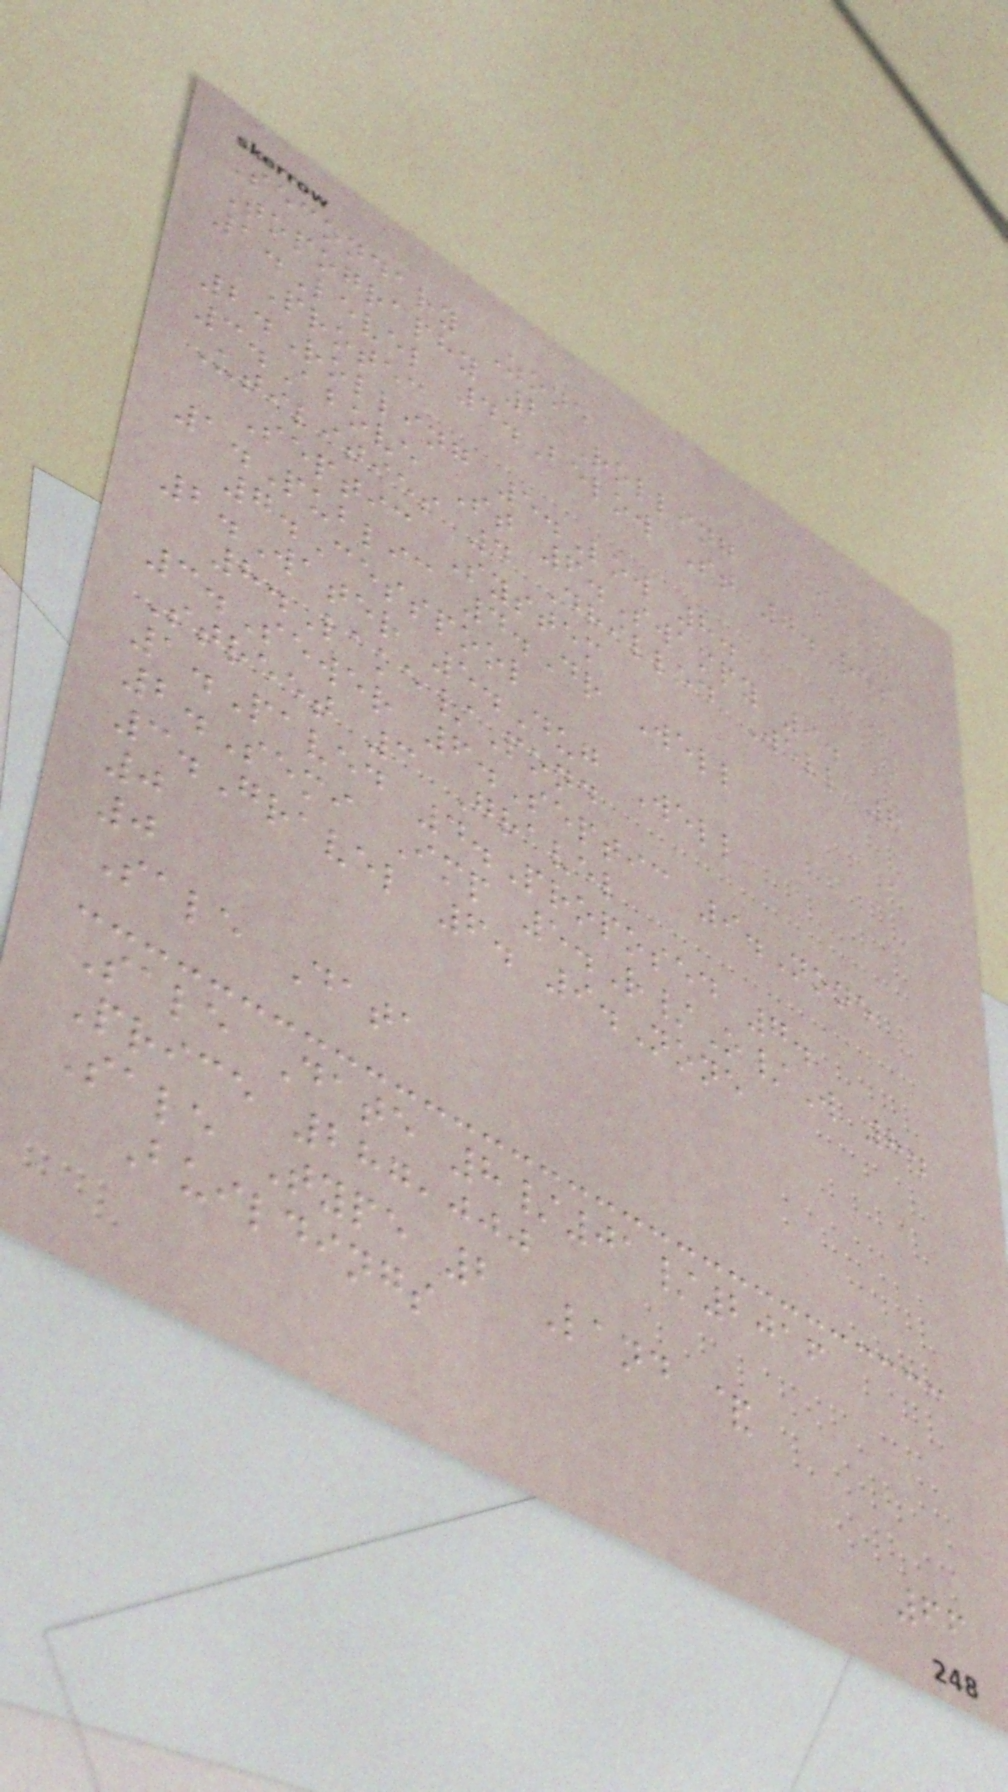Secondary Zone
Topography 2 Rolling
1.Level 4.Below St 7.Res
Protec
2.Rolling 5.Low 8.
3.Above St 6.Swampy 9.
Utilities 4 Drilled Well 6
Septic System
1.Public 4.Dr Well
7.Cesspool
2.Water 5.Dug Well
8.Lake/Pond
3.Sewer 6.Septic 9.None
Street 3 Gravel
1.Paved 4.Proposed 7.
2.Semi Imp 5.R/O/W 8.
3.Gravel 6. 9.None
0
0
Sale Data
Sale Date 8/01/2016
Price 287,000
Sale Type 2 Land &
Buildings
66
